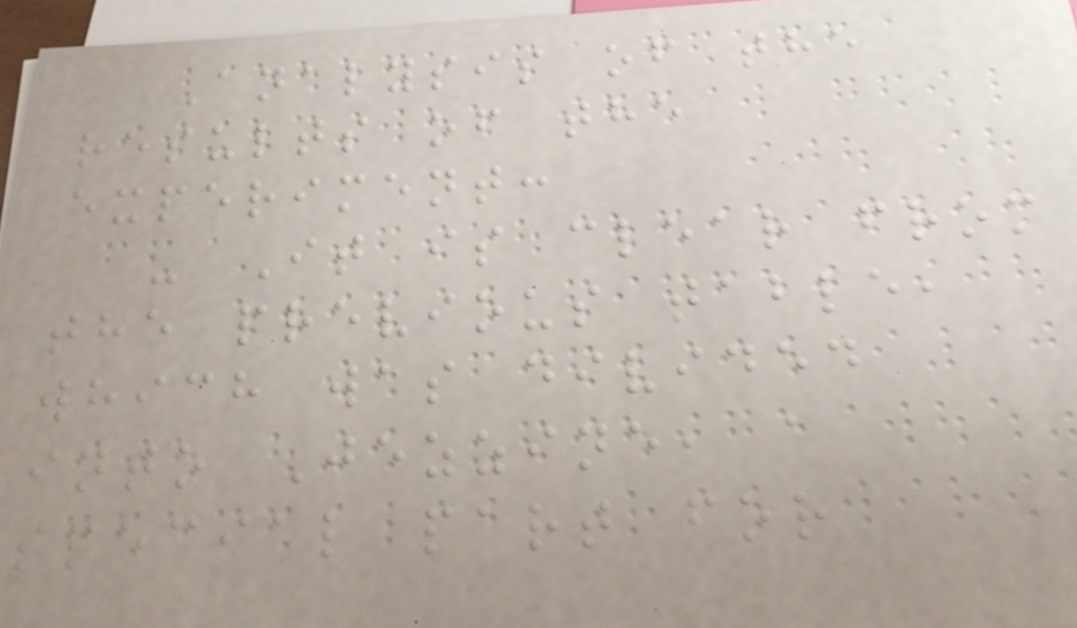Analysis of the
results of the
experiment:
- It is clear from
the previous table,
which was divided
into Jezzine, a
special part for
